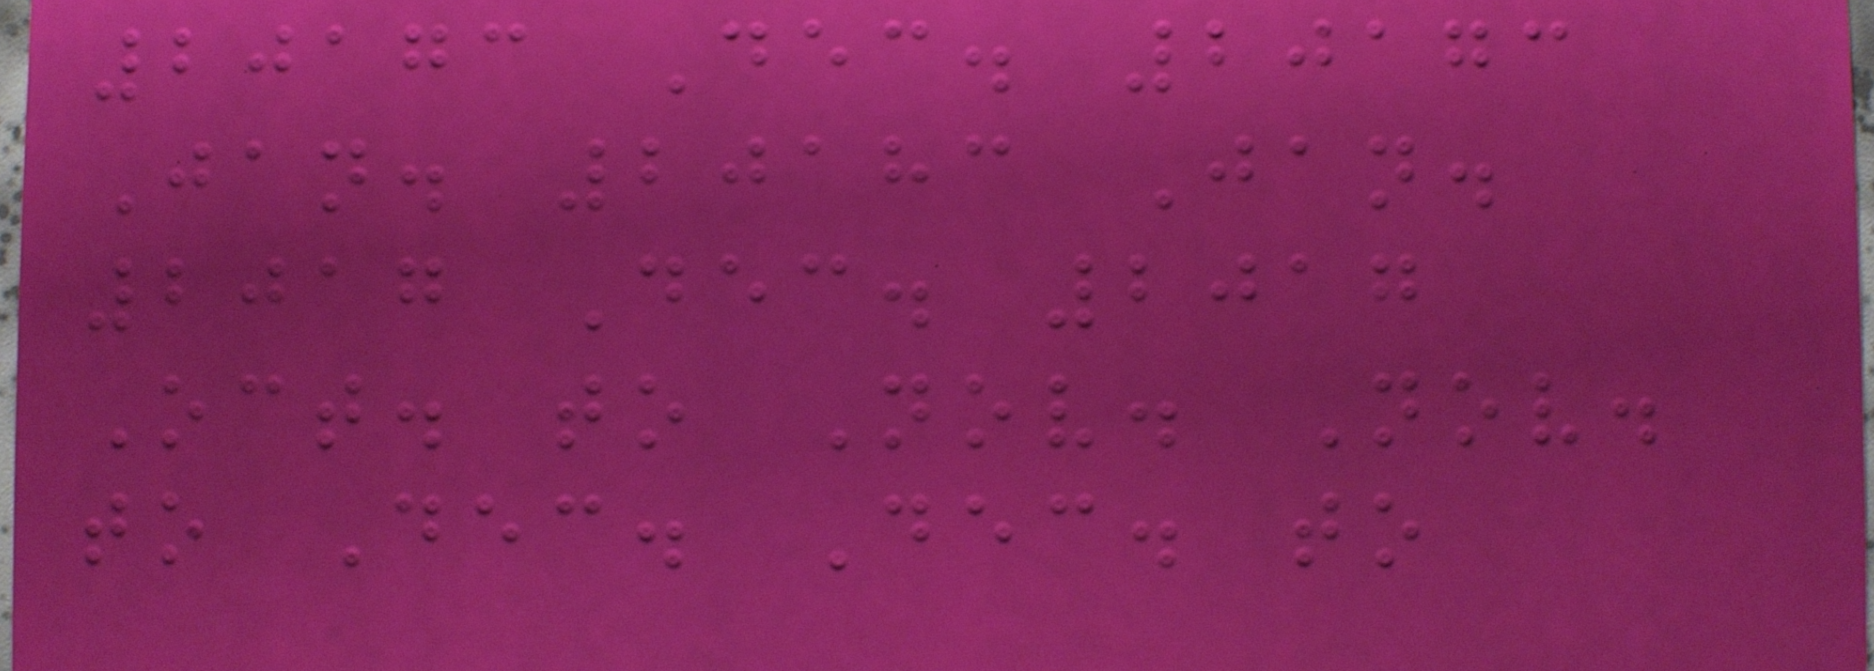20173 Dec. 20173
Jan. 20183 Jan.
2017 Dec. 2017
Oct. to Nov. Nov.
to Dec. Dec. to
